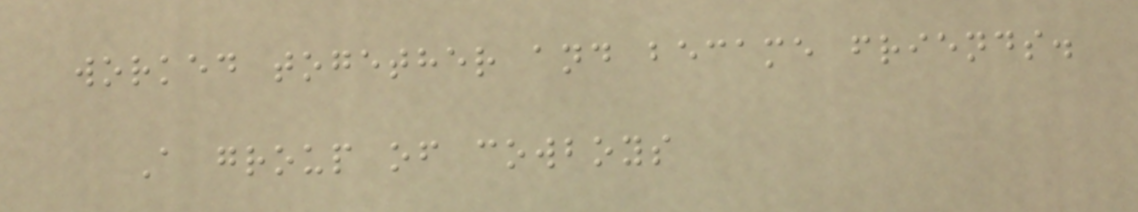worked together and became friends.
A group of cowboys
